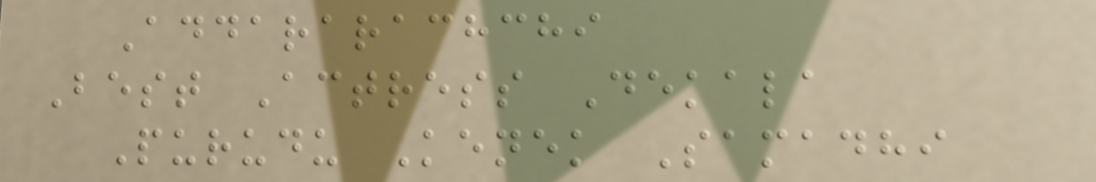Addararachchi
Best Actress Dekala
Purudu Kenek Samadhi
